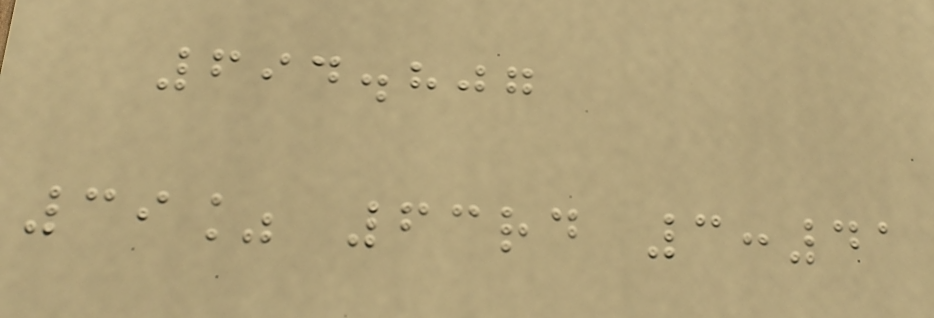694.807
39% 63rd 3:41
